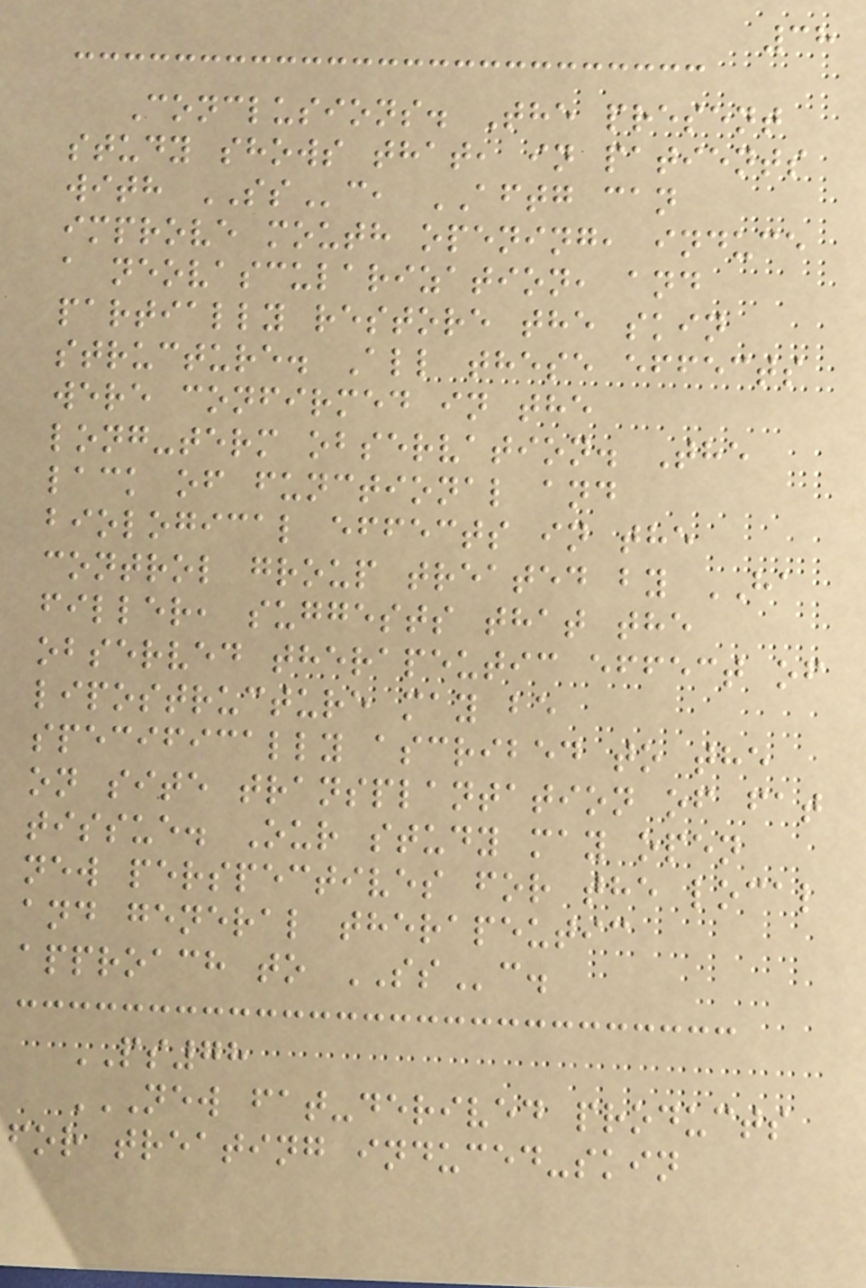38
Conclusions. The present
study shows that, in patients
with SSc, AFTG can
improve mouth opening, induce
a neovascularization, and
partially restore the skin
structure. All these effects
were confirmed in the
long-term observation. The
lack of functional and
biological effects in the
control group treated by HA
filler, suggests that the
observed therapeutic effect of
lipostructure may be
specifically ascribed to the
on site transplantation of fat
tissue. Our study may open
new perspectives for the local
and general therapeutic
approach to SSc.
PS78
NEW FAT-DERIVED PRODUCTS
FOR TREATING INDUCED-SKIN
